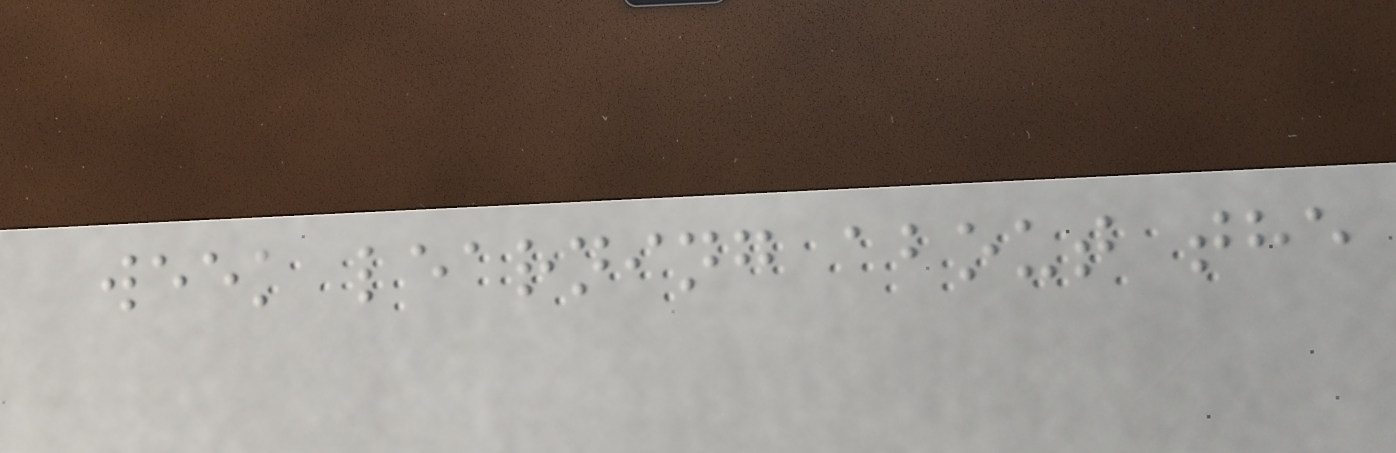week learning about the
